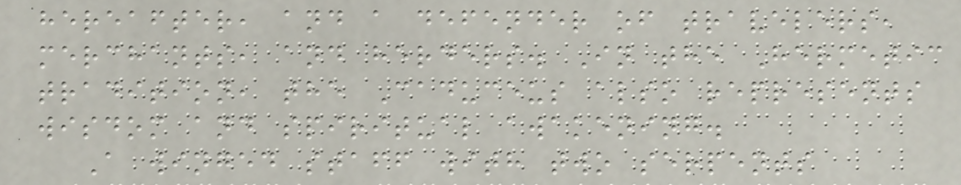hereafter, and a defender of travelers,
merchants, and herders. In the Hermetic
tradition, the Caduceus also represents
wisdom and spiritual awakening.
A winged staff with two serpents
